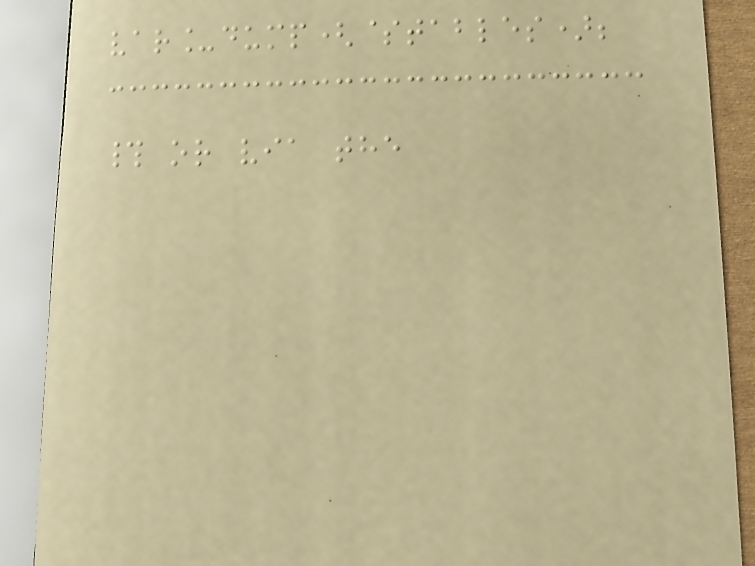var_dump($tables);
# or via the
